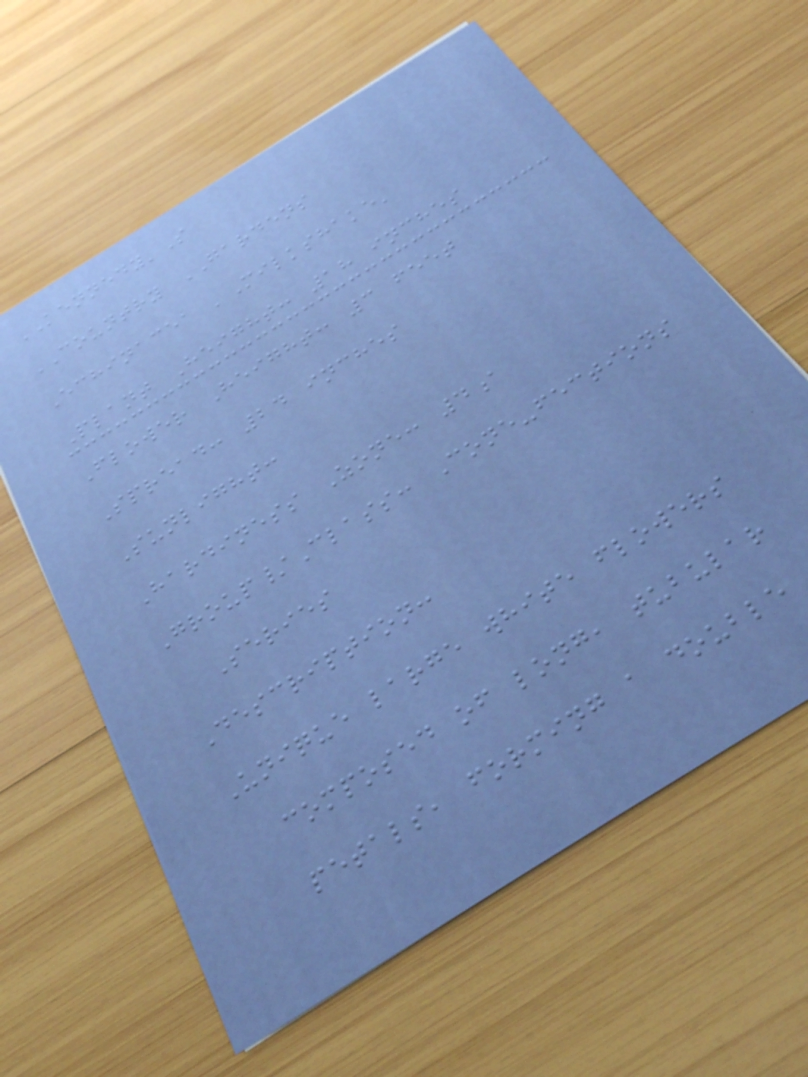KENNEDY'S
COUNTRY GARDENS
Echinacea 'Milkshake'
Plant Height: 18 inches
Flower Height: 3 feet
Spread: 24 inches
Sunlight:
Hardiness Zone: 4a
Group/Class: Cone-fections
Series
Description:
Unique large white flowers
composed of long, tubular
petals, forming a double
